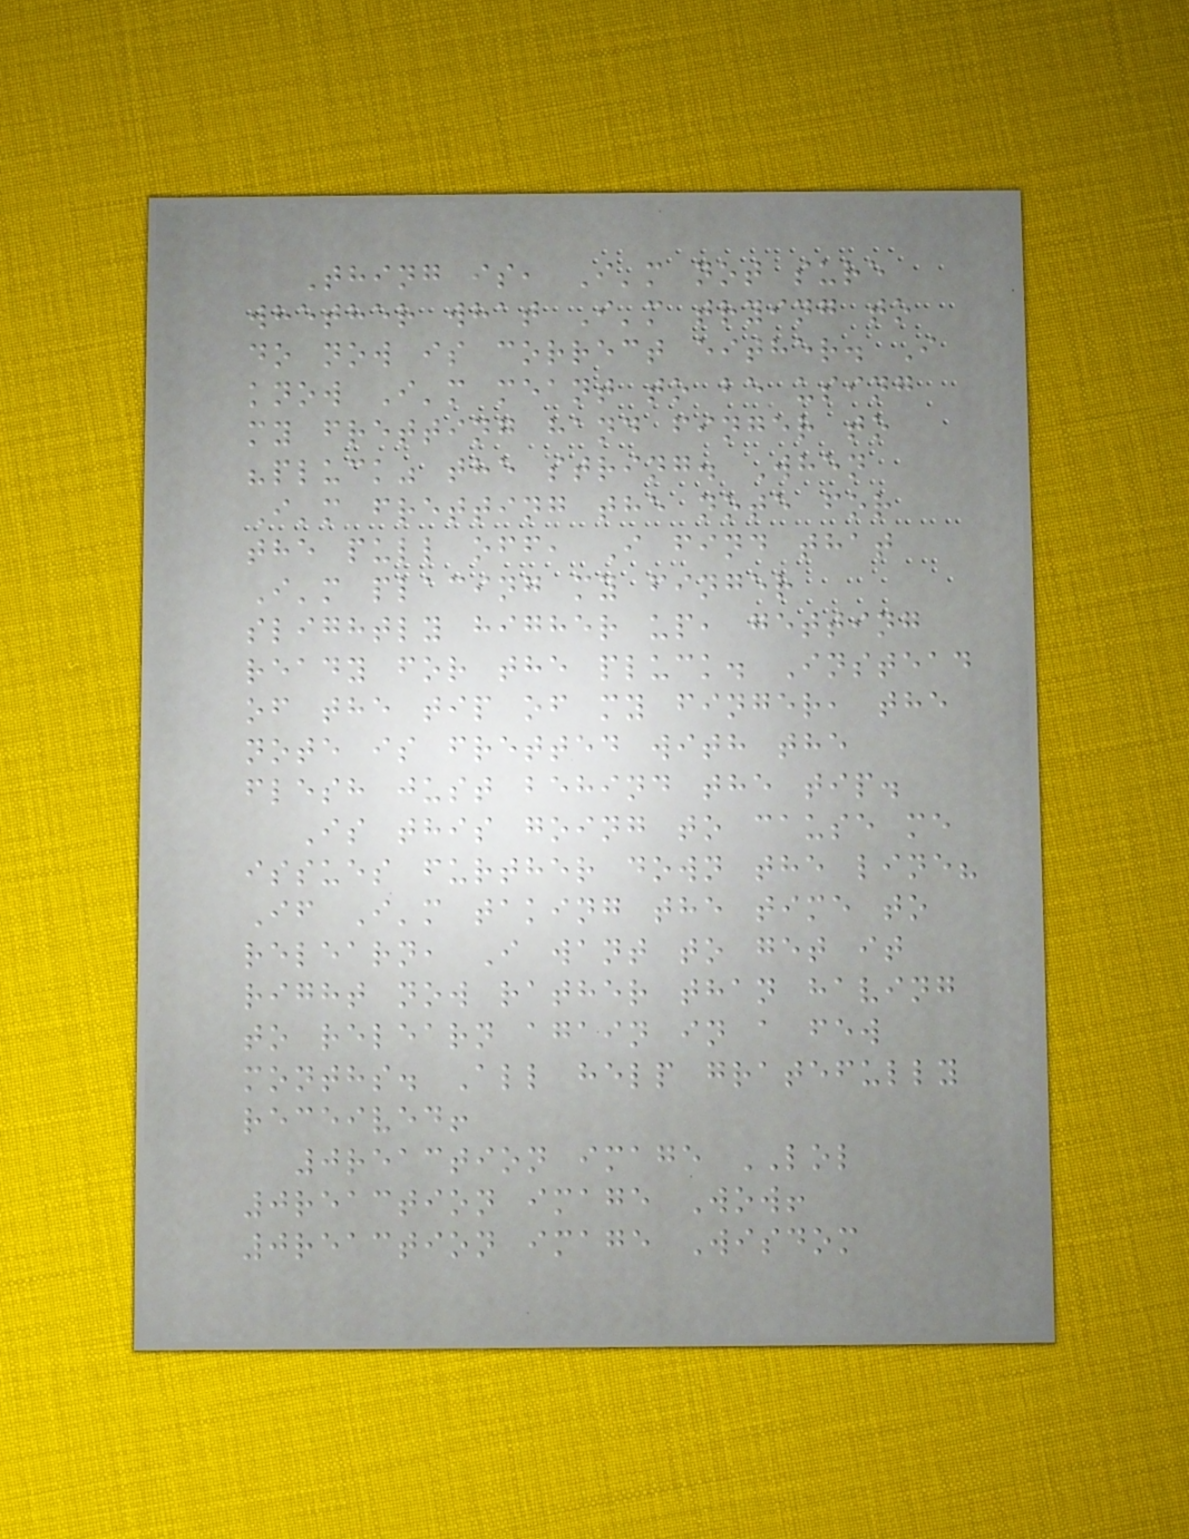Thing is, I'm not sure
whether what I'm trying to
do now is correct either. I
know I'm meant to be using
my fretting hand finger to
"pluck" the string. When
I'm fretting the note for
the pull off, I find that
I'm placing my finger
slightly higher up, getting
ready for the pluck. Instead
of the tip of my finger, the
note is fretted with the
flesh just behind the tip.
Is this going to cause me
issues further down the line?
If I'm taking the time to
relearn, I want to get it
right now rather than having
to relearn again in a few
months. All help gratefully
received!
0reaction image LOL
0reaction image Wow!
0reaction image Wisdom
